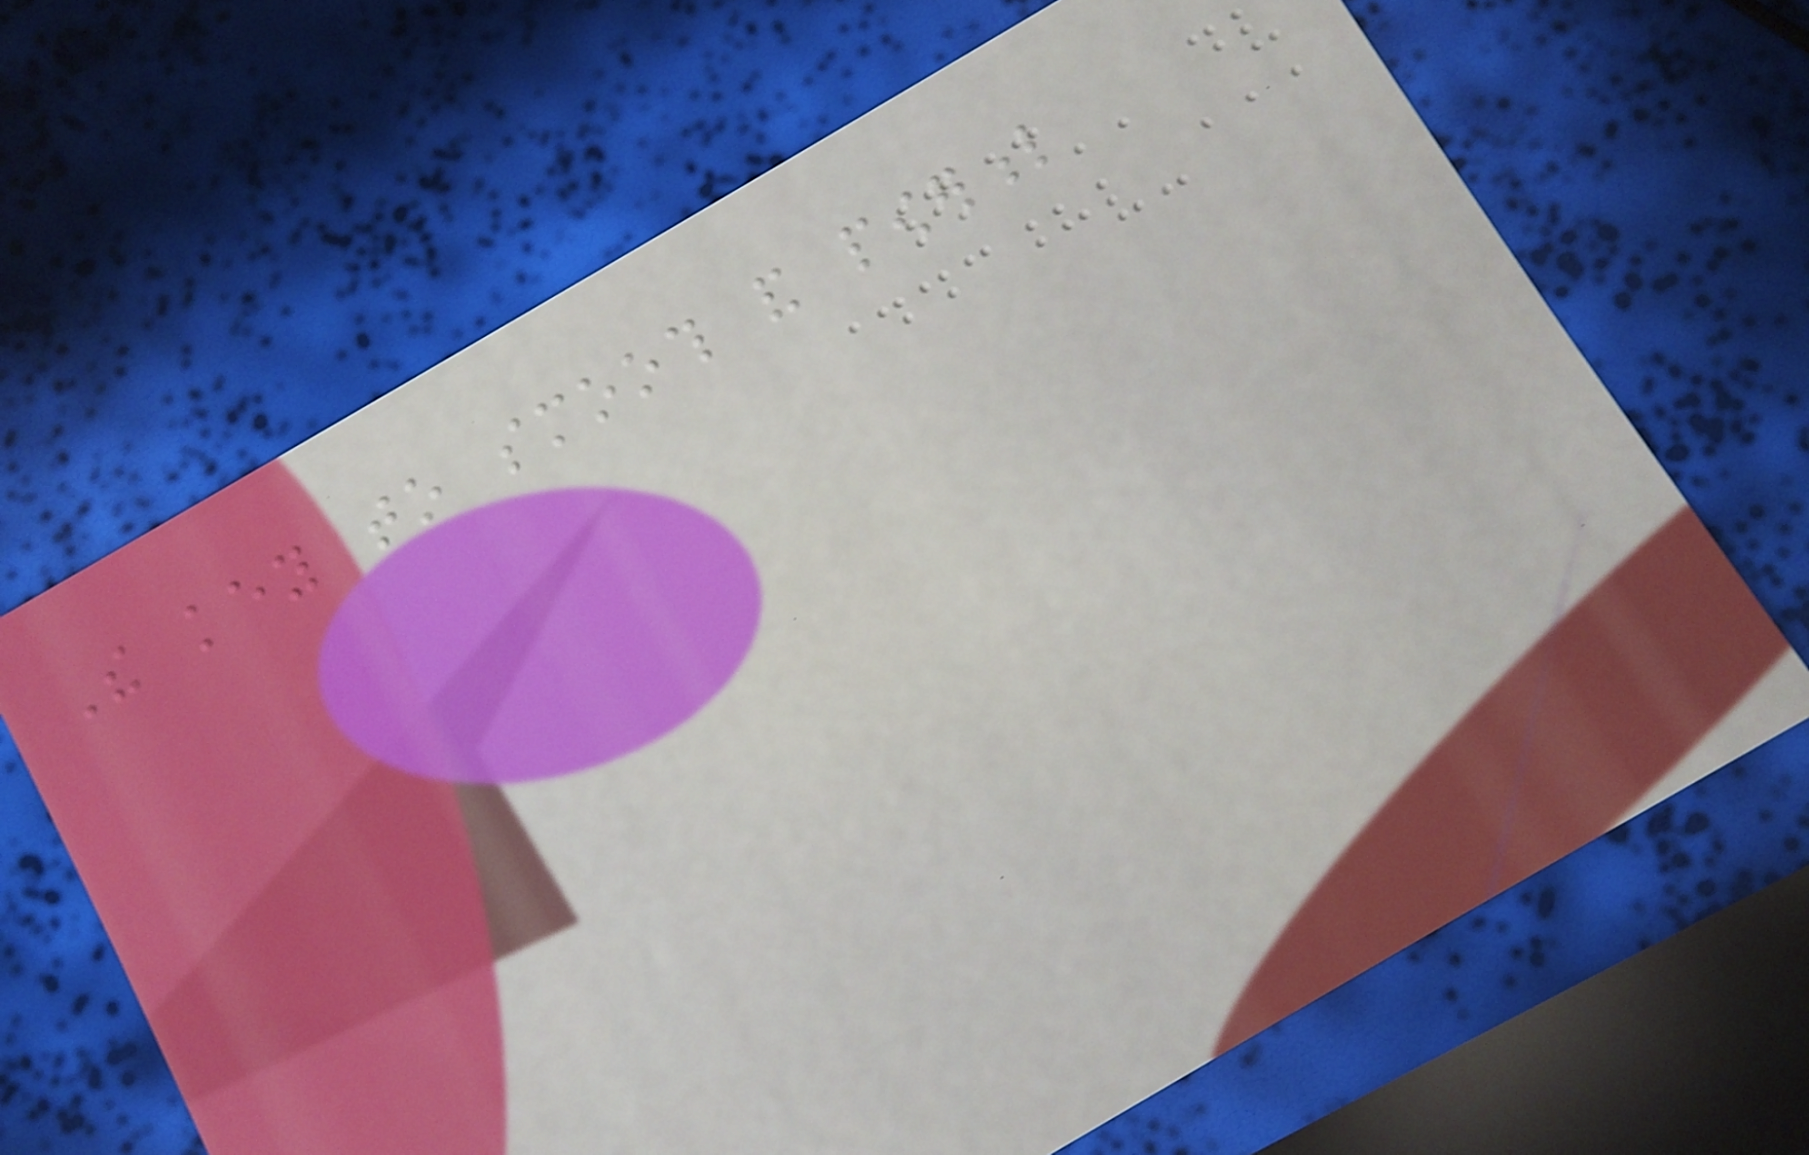The key to smooth and powerful
